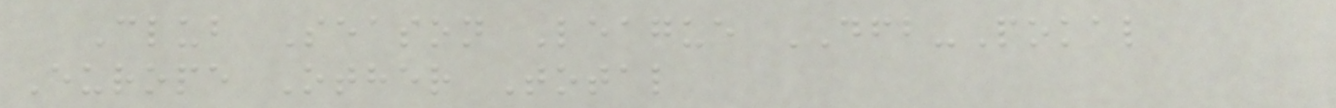Club Season League DFB-Pokal
Europe Other Total
